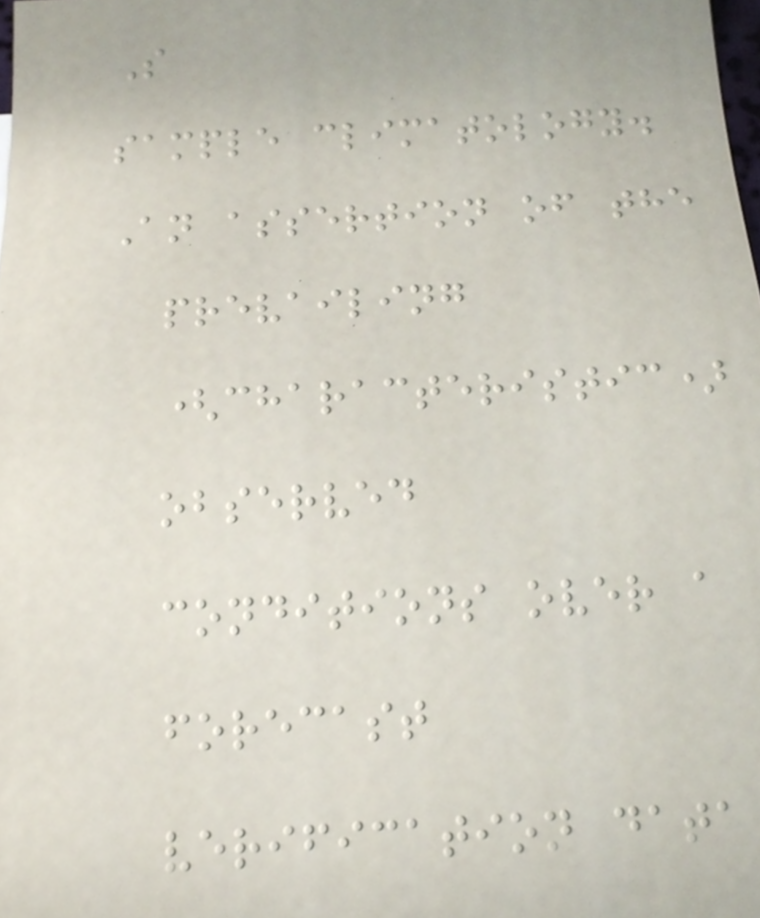S
sample climatology.
An assertion of the
prevailing
(characteristic)
observed
conditions over a
forecast
verification data
